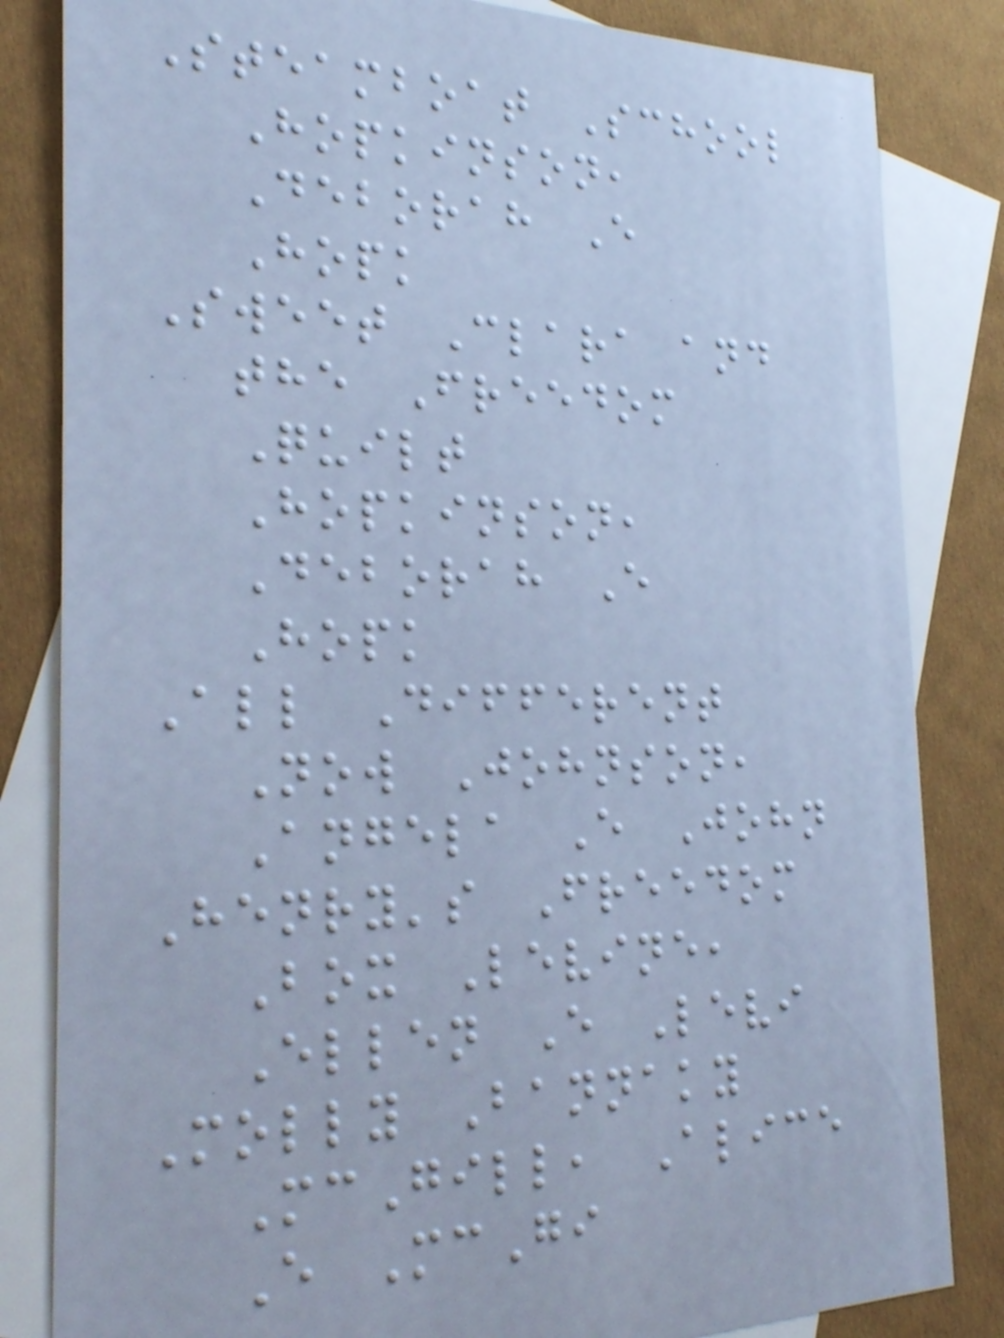Steamboat School
Hopkinson,
Deborah E
Hopk
Sweet Clara and
the Freedom
Quilt
Hopkinson,
Deborah E
Hopk
All Different
Now Johnson,
Angela E John
Henry's Freedom
Box Levine,
Ellen E Levi
Molly Bannaky
McGill, Alice
E McGi
